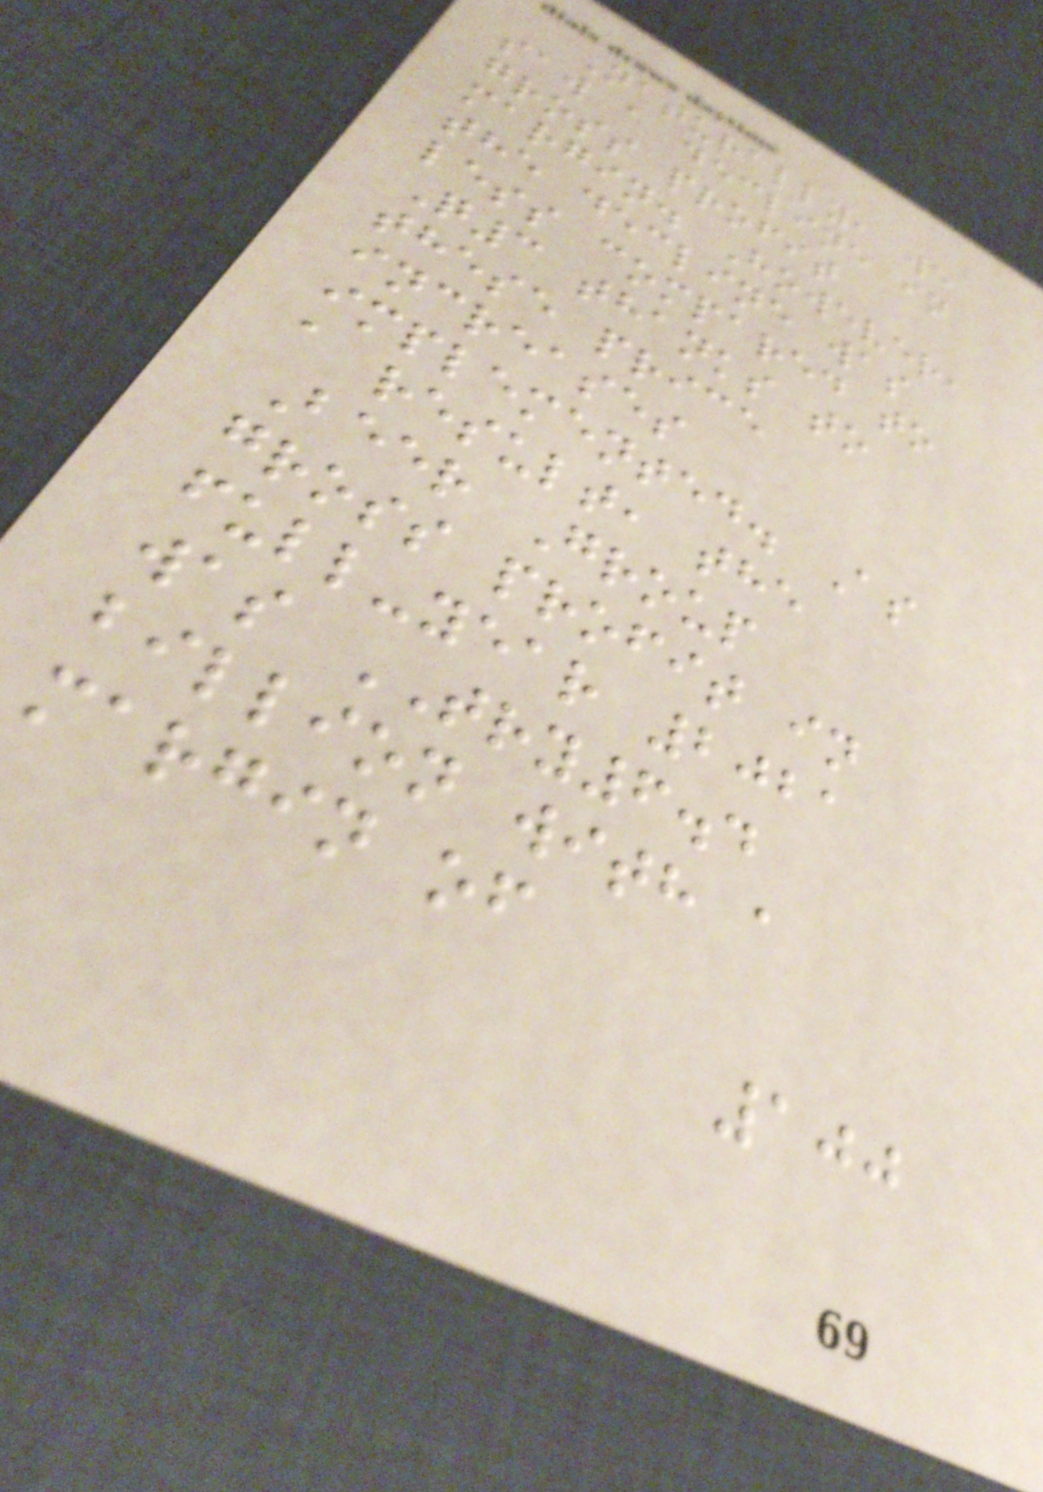Naturally, we
saw a decline in
gross profit
margin. However,
the decline was
less compared to
Q3 thanks to
these price
increases
implemented. As
a result, the
Beer Group
gross profit in
full-year 2021
was TRY6.4
billion with a
margin of
100
